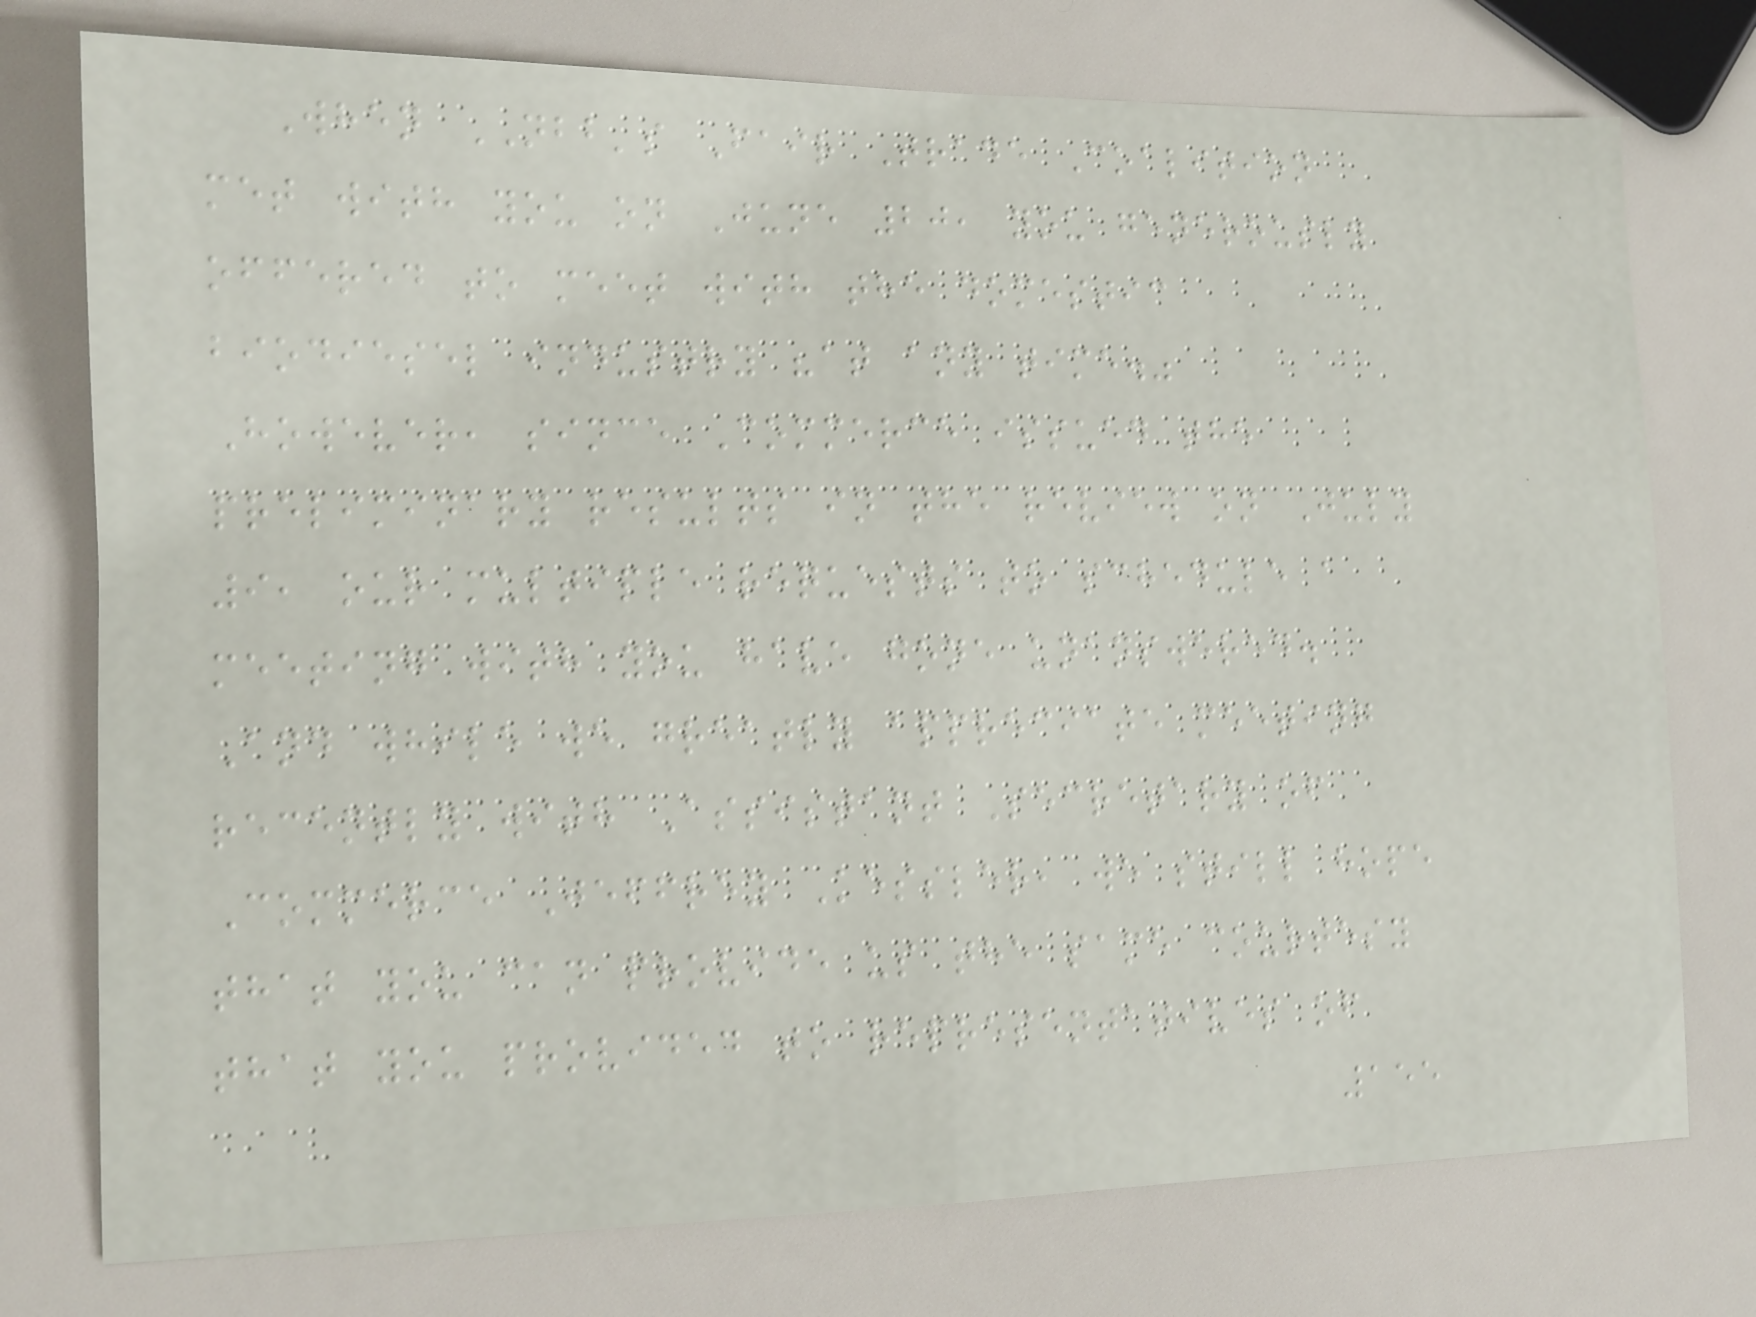When NBB's Fair Trade Coalition
met with you on June 20, you generously
offered to meet with the domestic
biodiesel industry "at any time."
However, since Commerce issued the
preliminary results in the review on July
9, our multiple requests to schedule a
meeting with you have gone unanswered.
And while we greatly appreciate meeting
recently with Assistant Secretary of
Commerce Jeffrey Kessler, we still hope
that you can provide us the same courtesy
that you provided to representatives of
155
